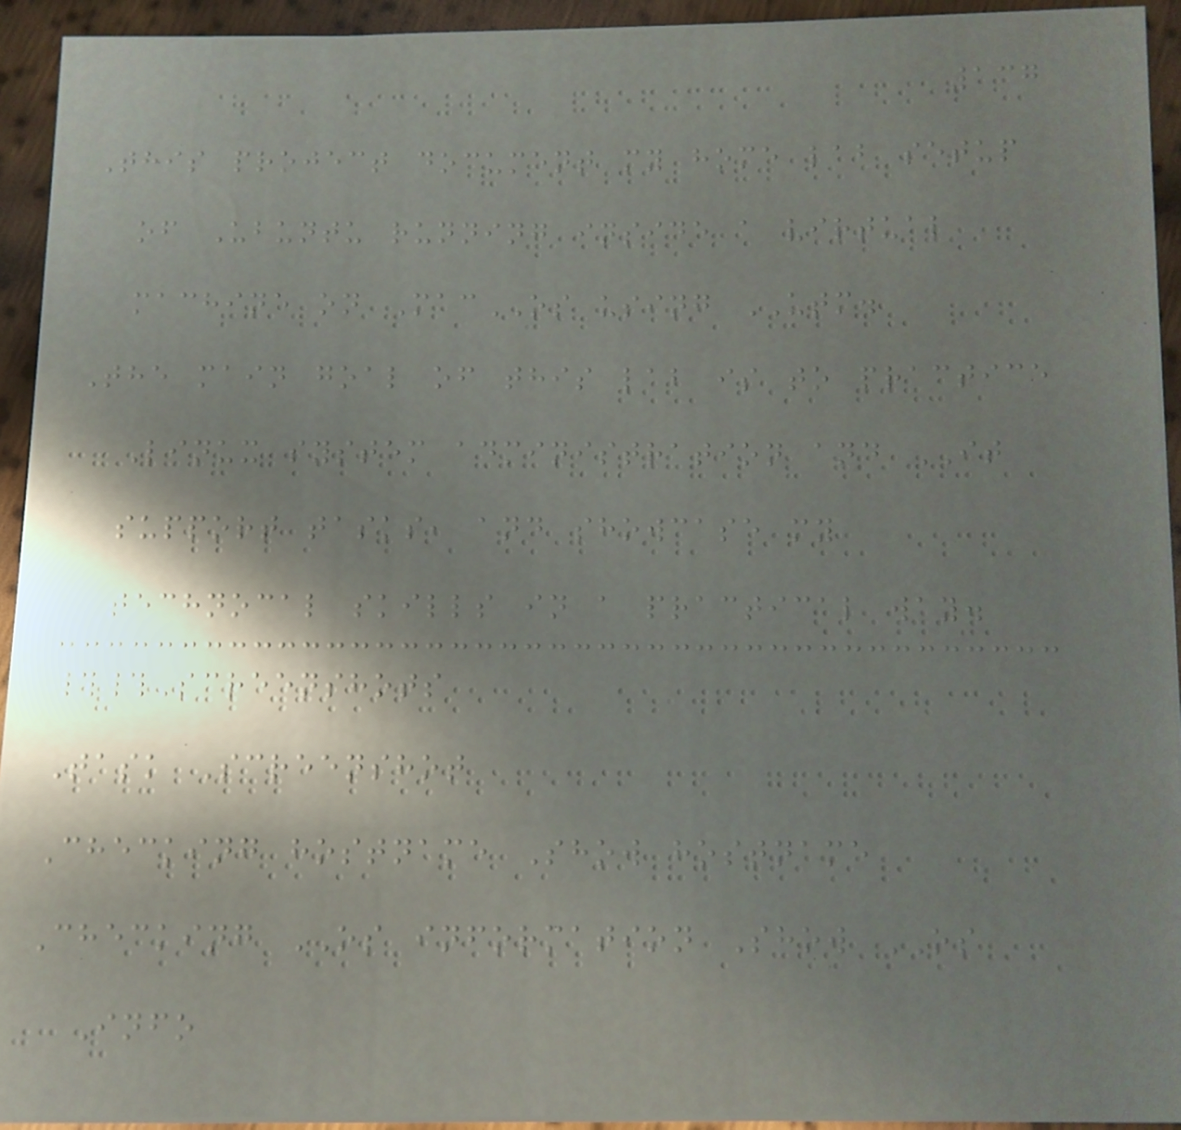137
This project document my home lab setup
of Ubuntu running inside a virtual
machine on MacOS using UTM.
The main goal of this lab is to practice
Linux system administration and IT
support tasks, and showcase my
technocal skills in a practical way.
##Screenshots
Task Screenshot
Checking hostname Show hostname
Checking OS information Show OS
Info
